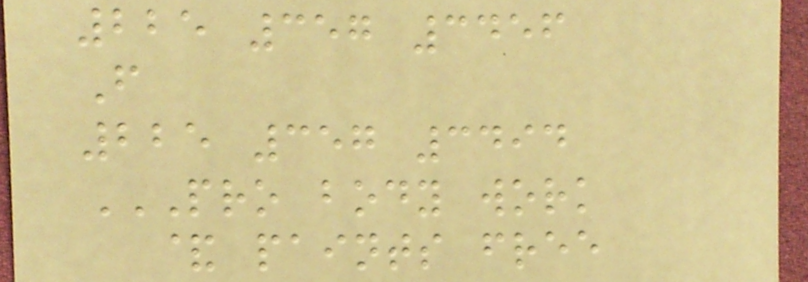225 357 3456
F
225 357 3494
PRO BODY WORK
& PAINTS FREE
